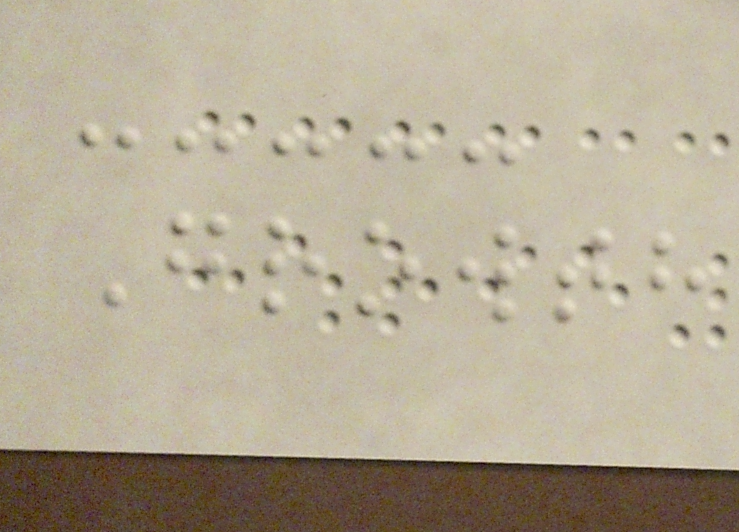Growth
